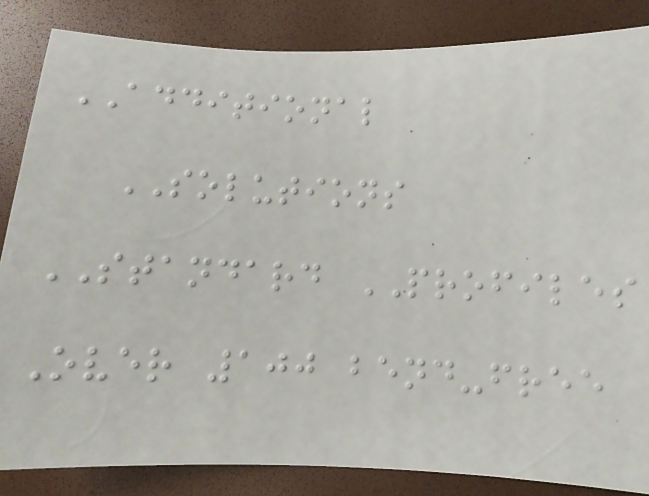ADDITIONAL
SOLUTIONS
STANDARD PROFILES
Over 100 bend-free
